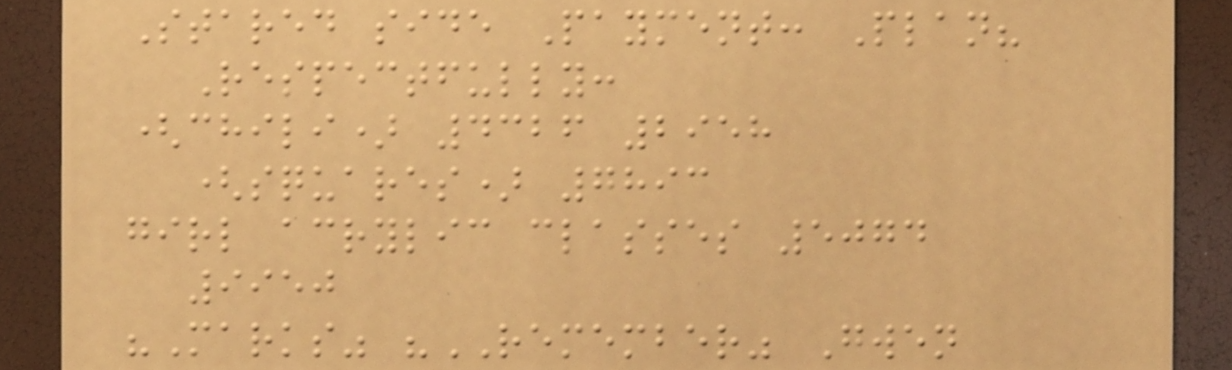Stared side Payment: Plan?
Respectfully:
(chili) 4326 2958
(squares) 7893
girl acrylic classes 5074
9950
"Marks" "REMEMBER" Gwen
